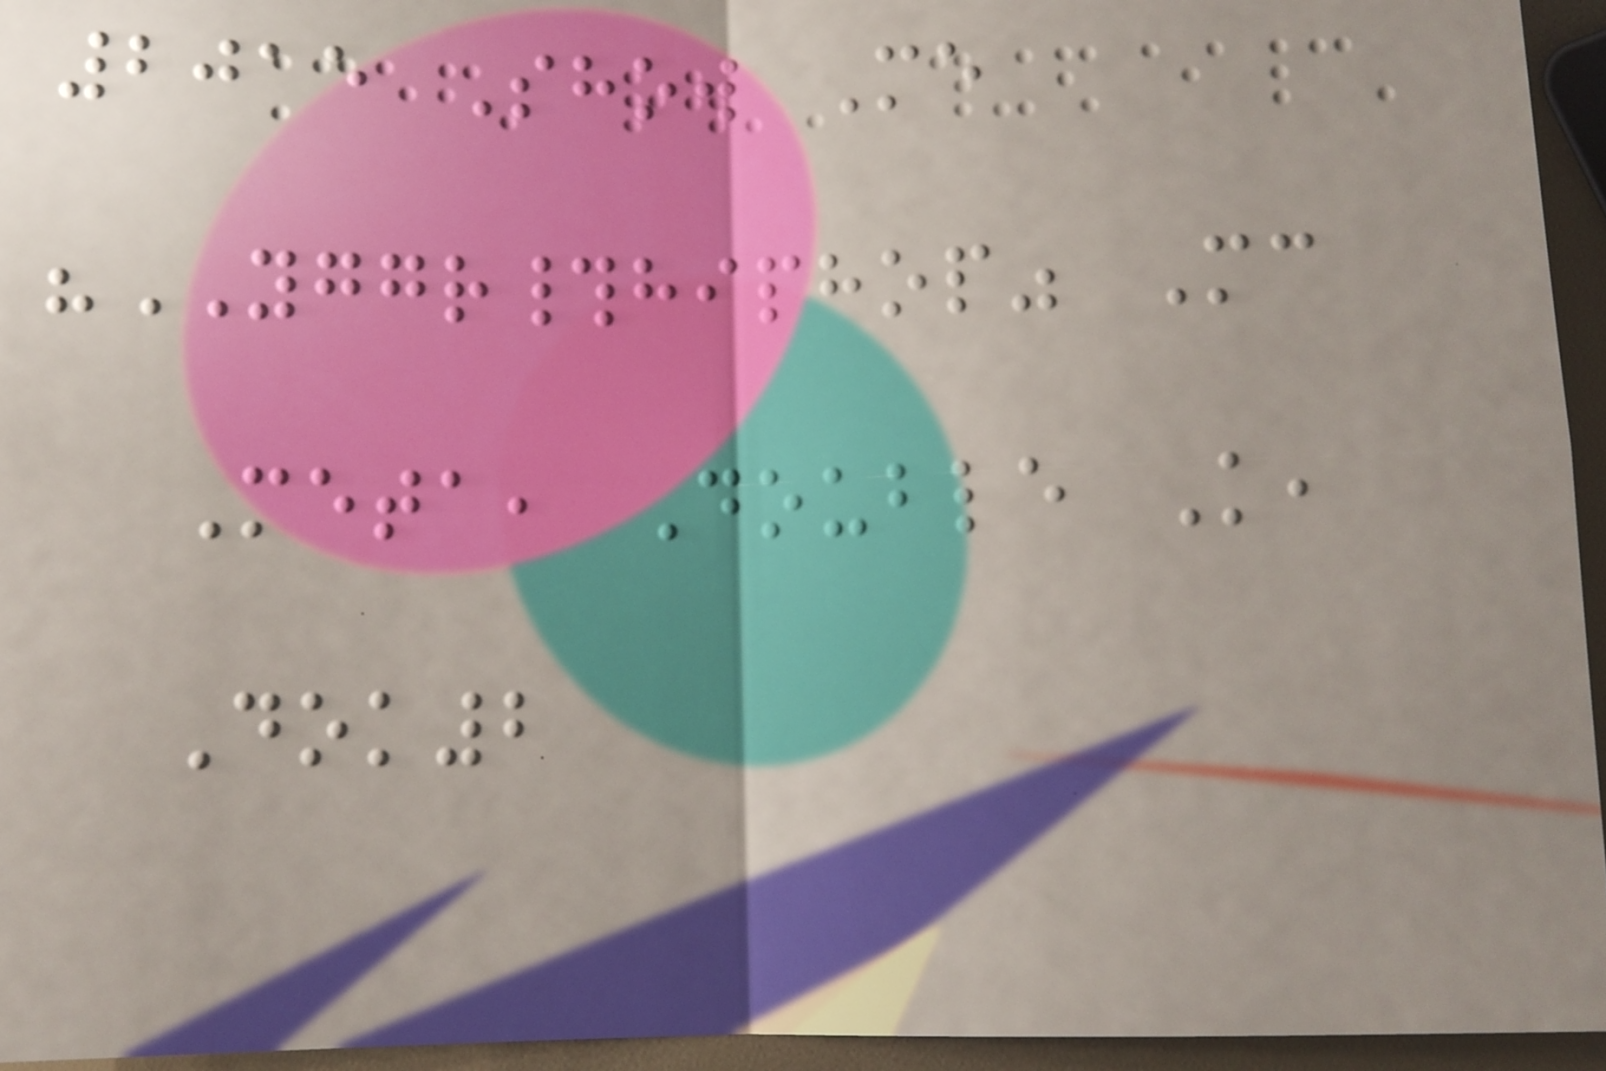2015 Show Me
"YGGR#hiphop" Mc
Meta, Double K,
Dok2
